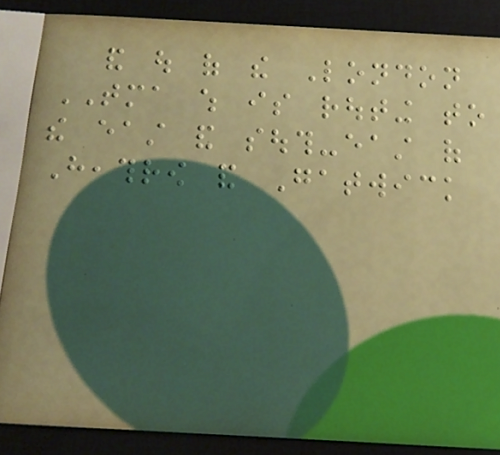and out of the London
TMA which is routing to
the east and south-east of
Heathrow and Gatwick
